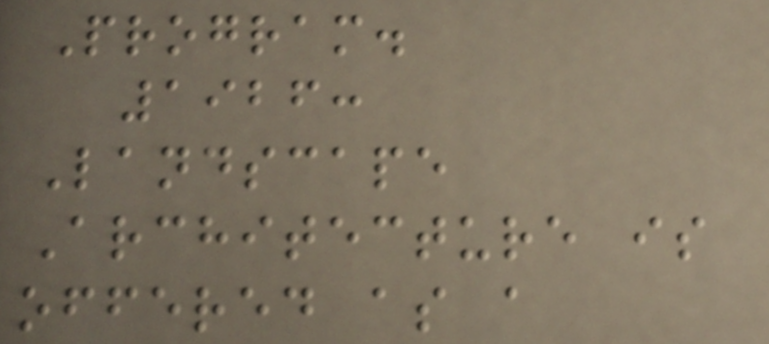Program.
1926:
Landscape
Architecture is
offered as a
